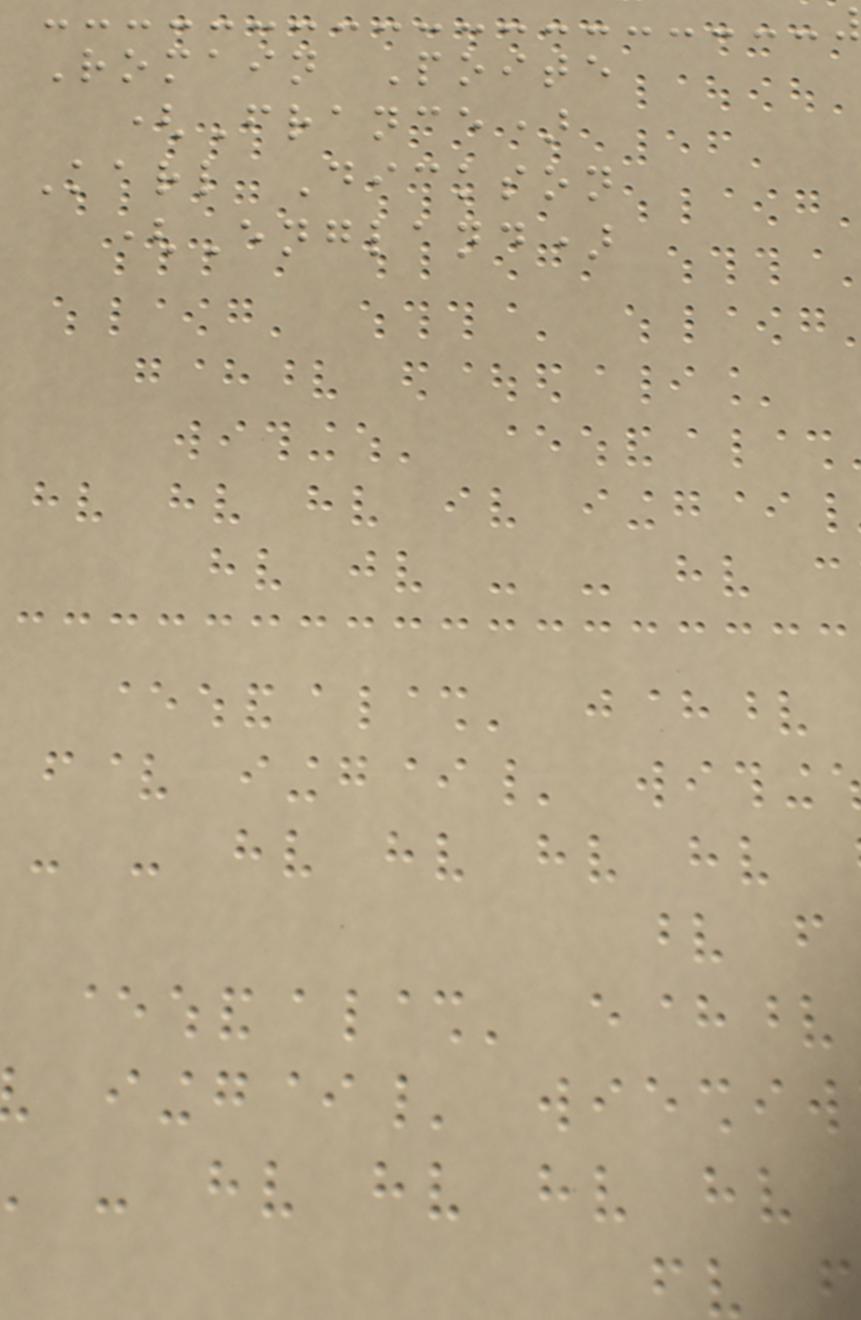Romain Poite
(France)
Karl Dickson
(England)
